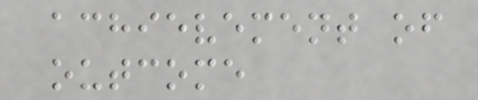achievement of
outcome
